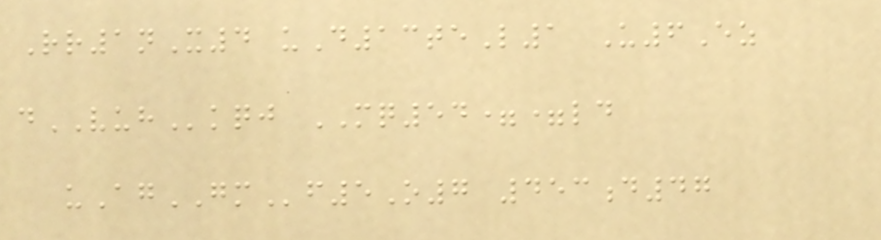Rr1nX4 uD13teL1 U6Ez
dVUHkqj MQ54==ld
uAgGMf5O7 453d47
